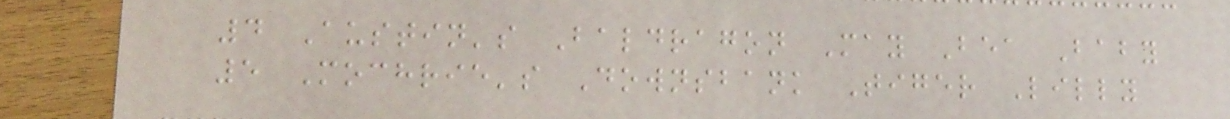4 Austin's Baldragon May Bea Baby
5 Mochrie's Downsbank Tiger Lilly
